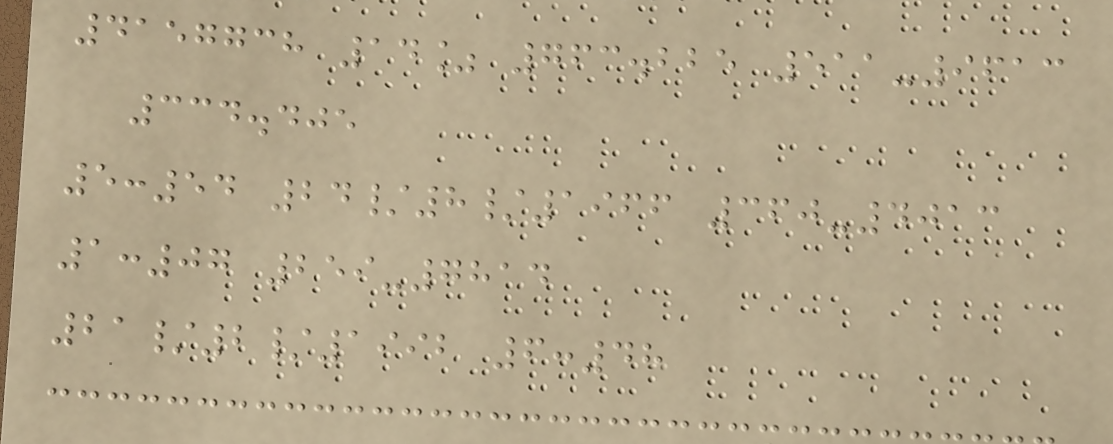4157738 14% 763.225 511-9613
334.405
5:54 24/8/1966 360-4013
1:07 259-7814
21/2/1992 6:48
